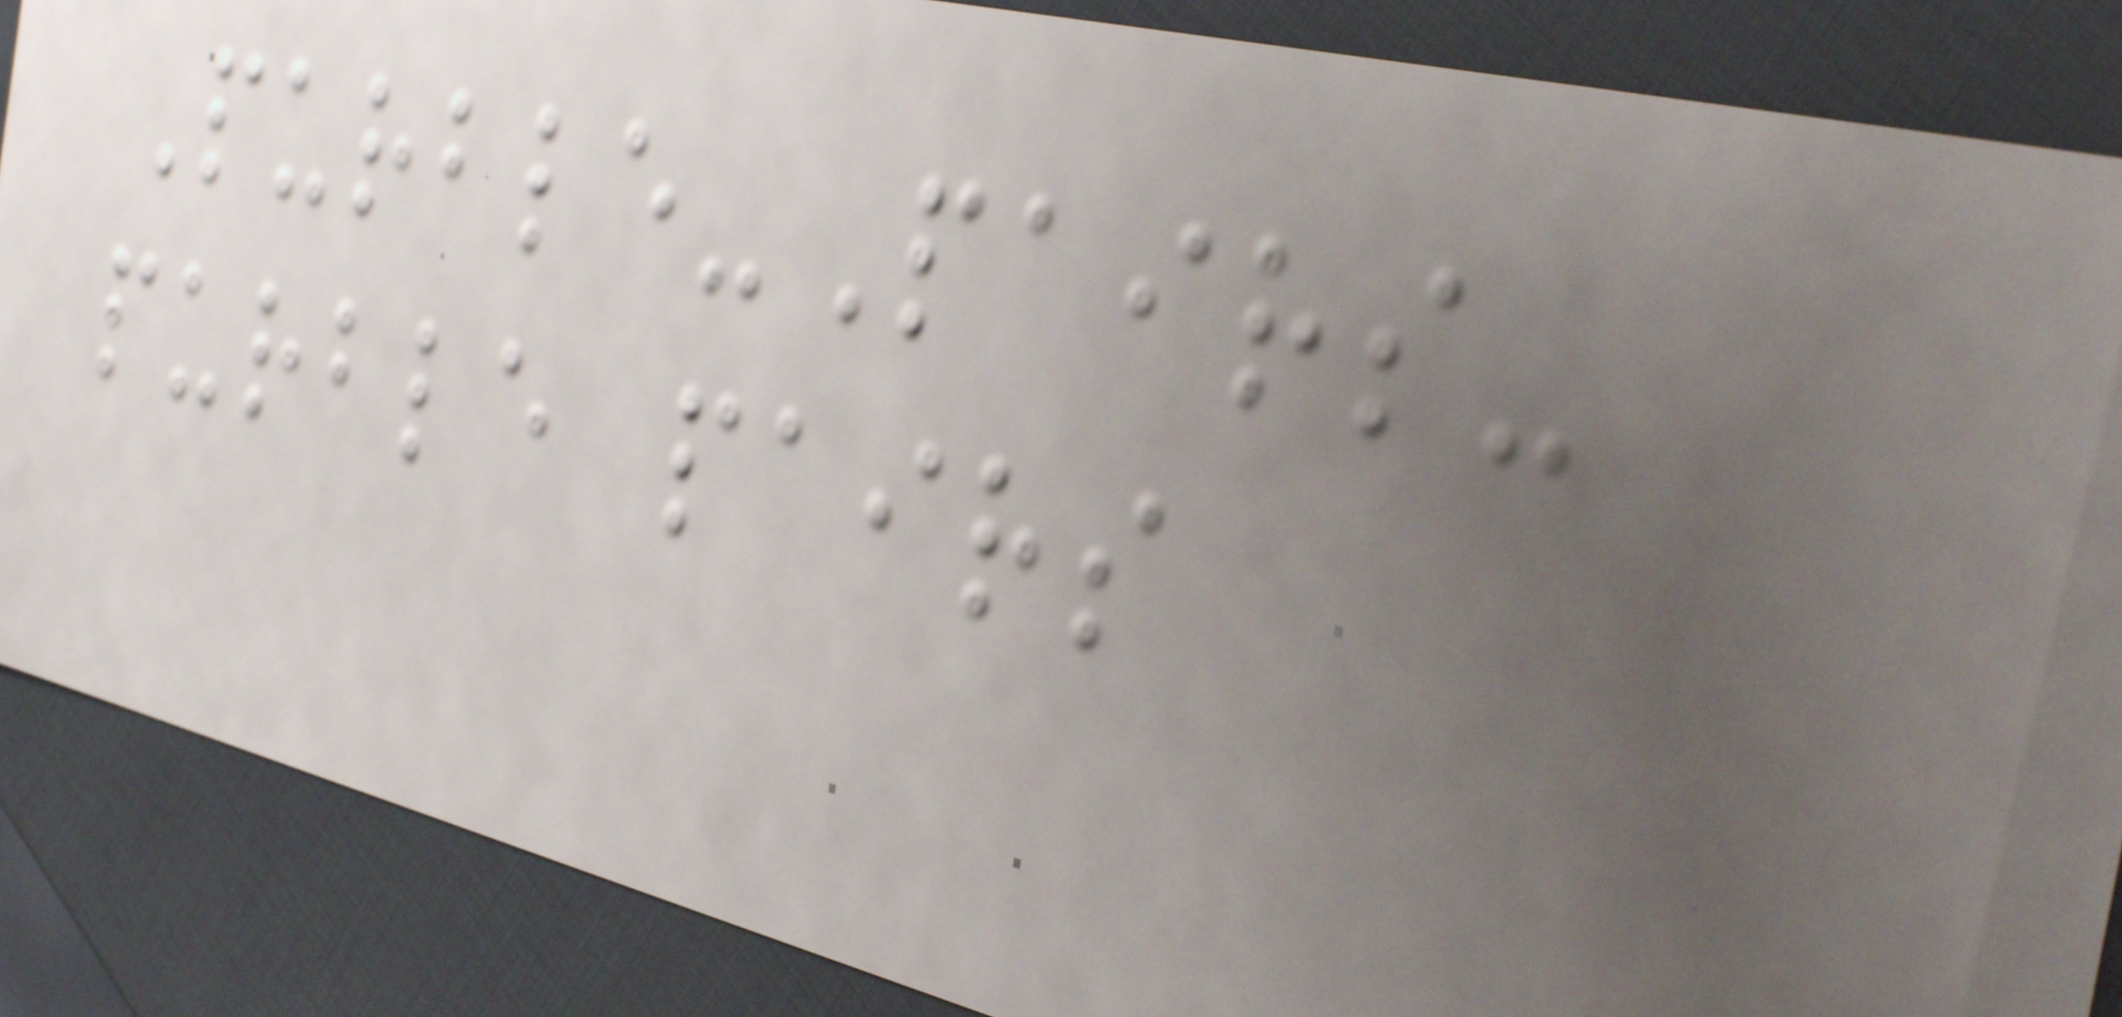Purble-Pairs-
purble pairs
